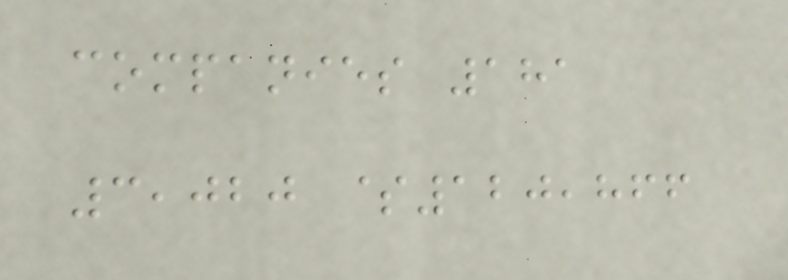companies 181
3,020 $120,866
